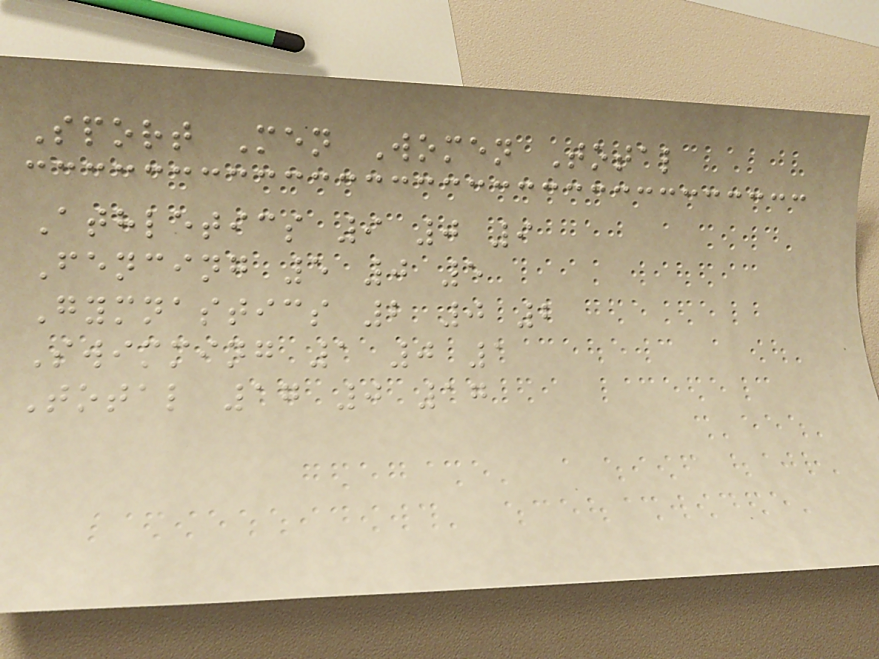Sport Men Women Total
Athletics 9 0 9
Fencing 5 0 5
Gymnastics 2 0 2
Swimming 1 0 1
Total 17 0 17
